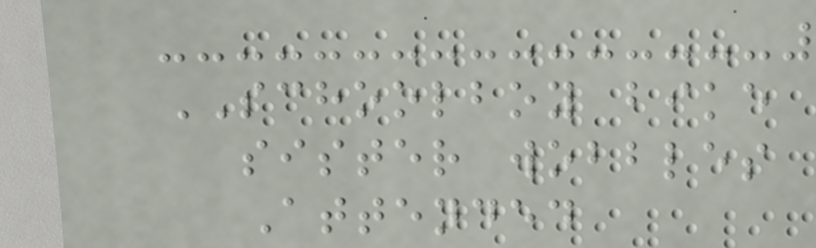SCHOOLBOY bike
sister wobbles
Attended
